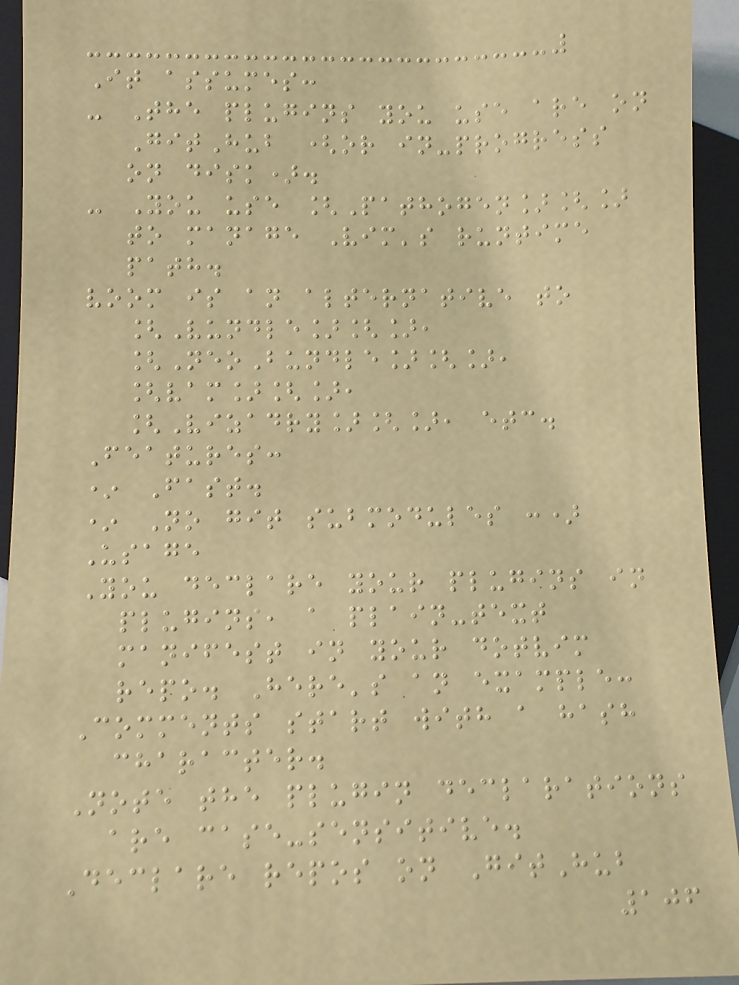It assumes:
- The plugins you use are on
GitHub (or in-progress
on disk).
- You use [Pathogen][]
to manage Vim's runtime
path.
voom is an alternative to
[Vundle][],
[NeoBundle][],
[vam][],
[Vizadry][], etc.
Features:
* Fast.
* No git submodules :)
Usage
You declare your plugins in
plugins, a plain-text
manifest in your dotvim
repo. Here's an example:
Comments start with a hash
character.
Note the plugin declarations
are case-sensitive.
Declare repos on GitHub
106
